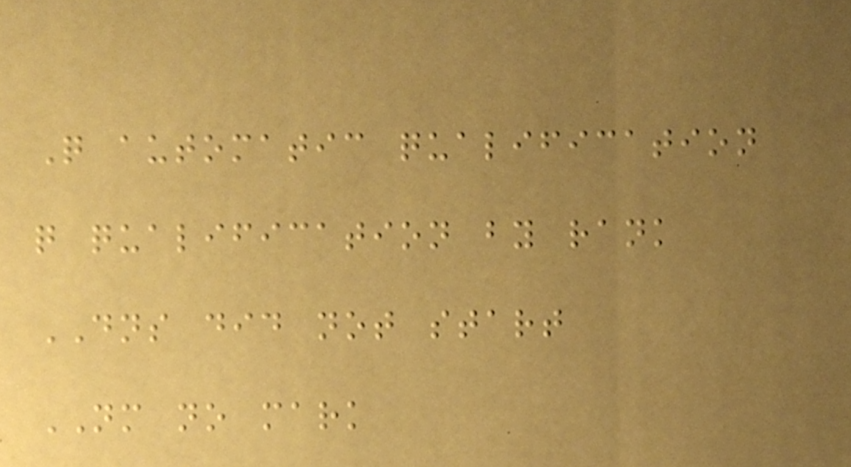Q automatic qualification
q qualification by rank
DNS did not start
NM no mark
